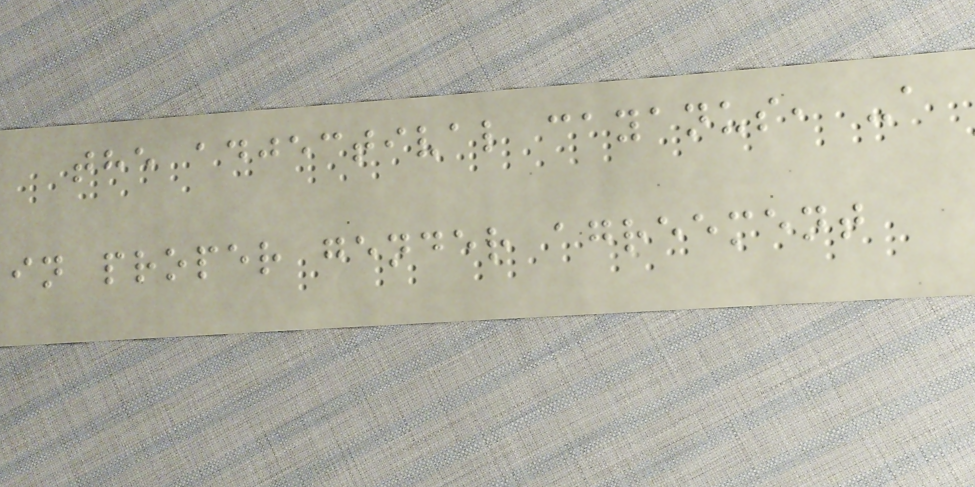the adjectival cayanus, -a
in proper gender agreement
